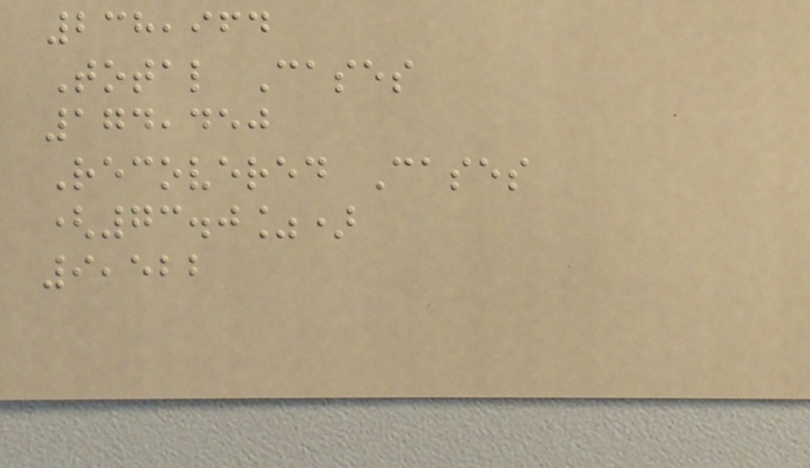238,964
Total Cases
174,450
Recovered Cases
(73.0%)
9,522
